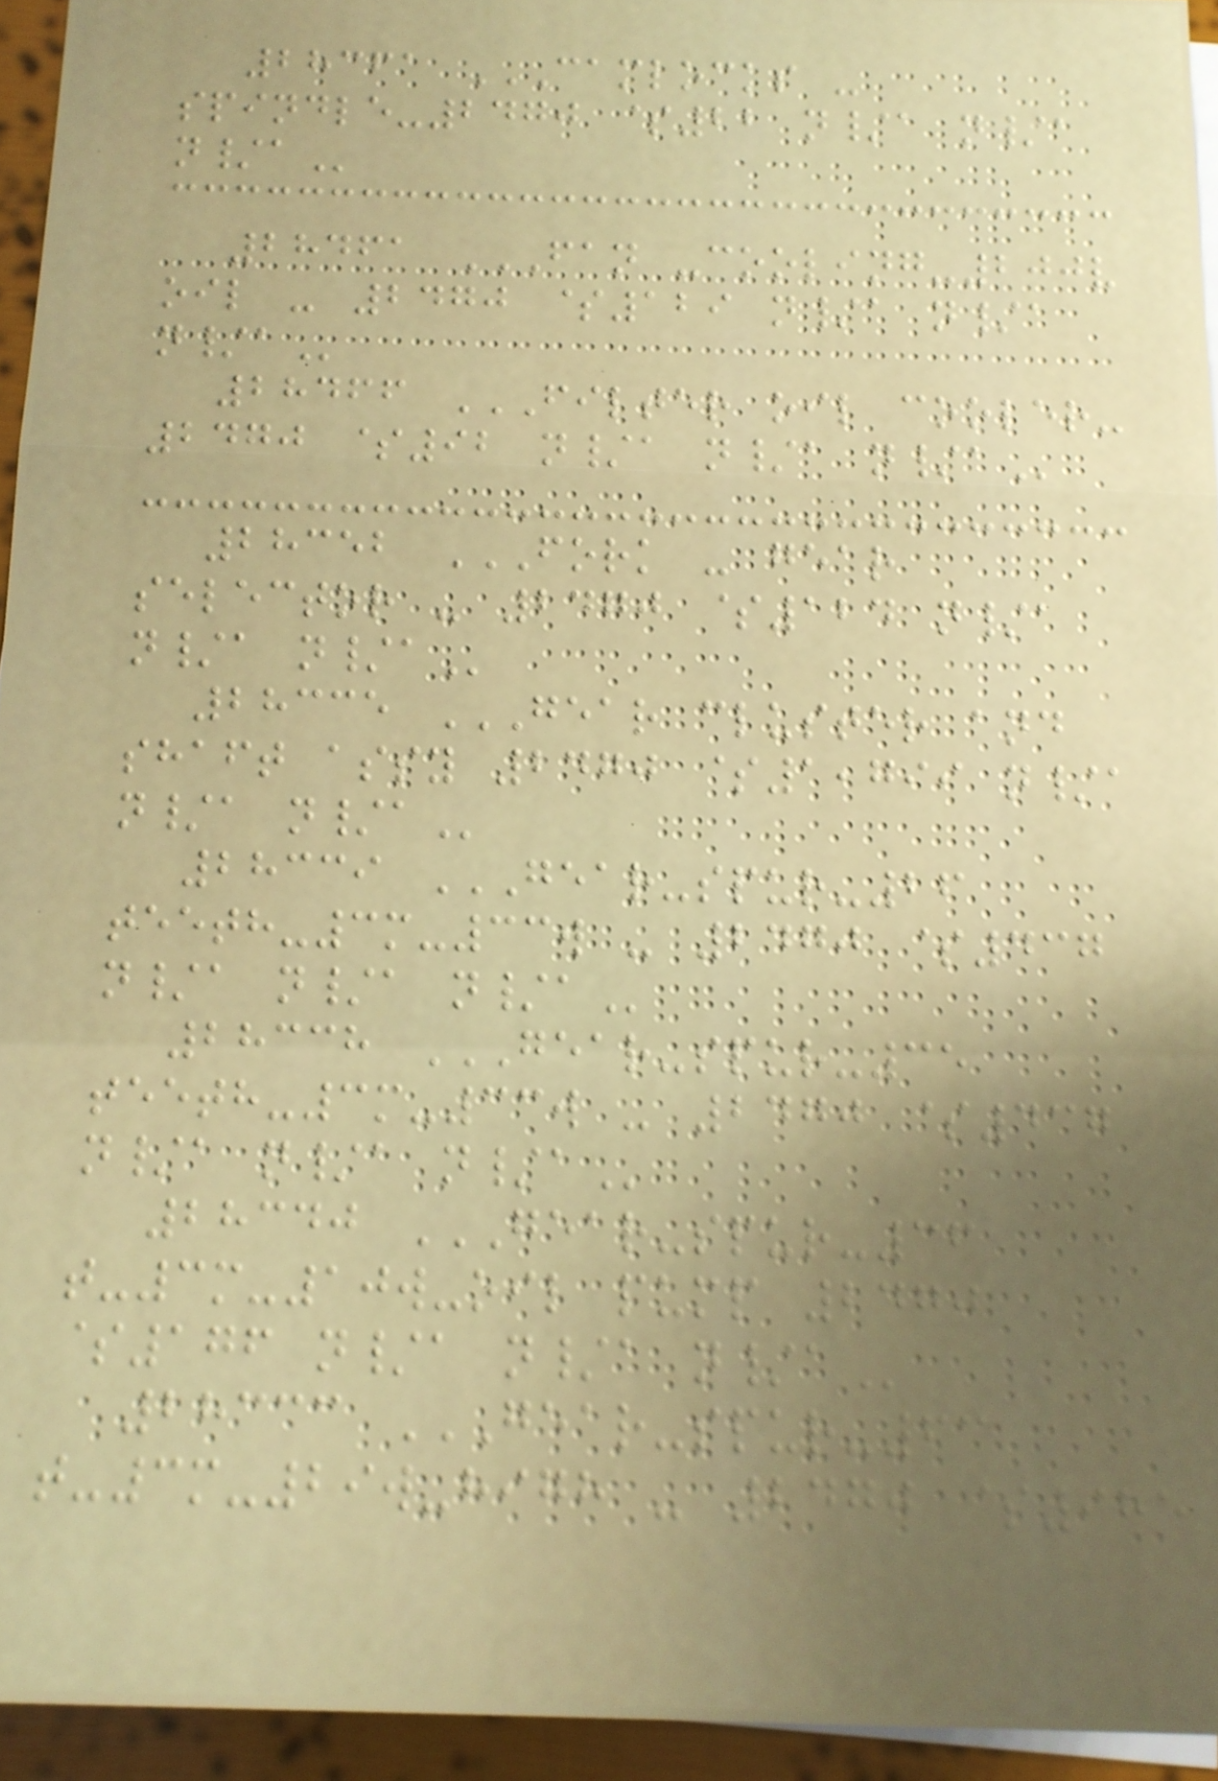28361 CAMLOCKS -
SPINDLE-2470 $22 N/A N/A
N/A
28461 FAN -COOLING-200V
OIL - 2470 $129 N/A N/A
N/A
28466 FILTER OIL COOLER-
2470 $92 N/A N/A N/A
28352 FORK - GEAR
SELECTOR - 2470 $124 N/A
N/A N/A
28335 GEAR CLUSTER AND
SHAFT ASSY 2470 $1,799 N/A
N/A N/A
28339 GEAR-SPUR-26
TEETH-3M-33W - 2470 $437
N/A N/A N/A
28338 GEAR-SPUR-35
TEETH-3M-33W - 2470 $437
N/A N/A N/A
28340 GEAR-SPUR-36
T-3M-10W-OIL PUMP 2470
$176 N/A N/A N/A
28333 GEAR-SPUR-63
T-3M-29W-HIGH - 2470 $985
